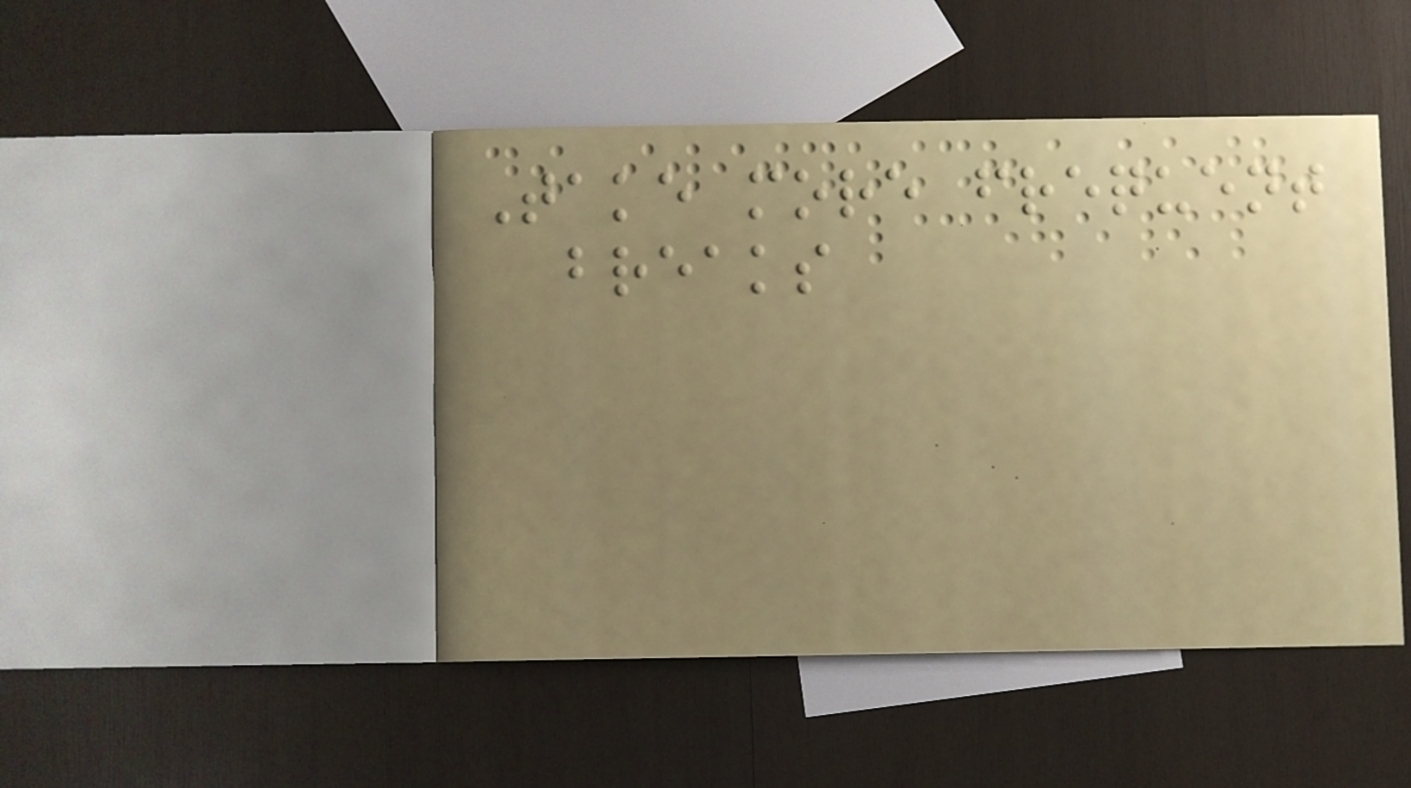Take more frequent
breaks
